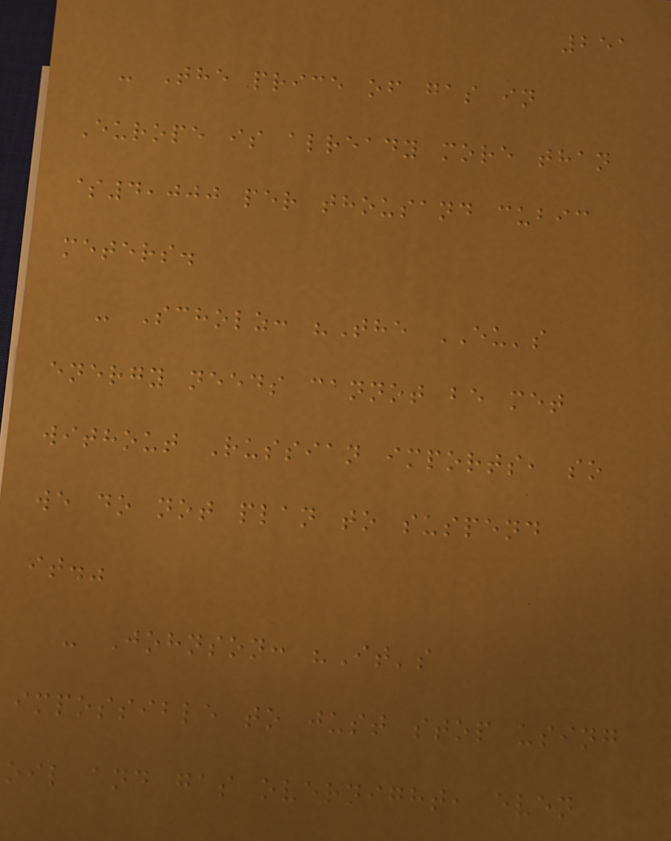251
- The price of gas in
Europe is already more than
$4,000 per thousand cubic
meters.
- Scholz: "The EU's
energy needs cannot be met
without Russian imports, so
we do not plan to suspend
it."
- Johnson: "It's
impossible to just stop using
oil and gas overnight, even
